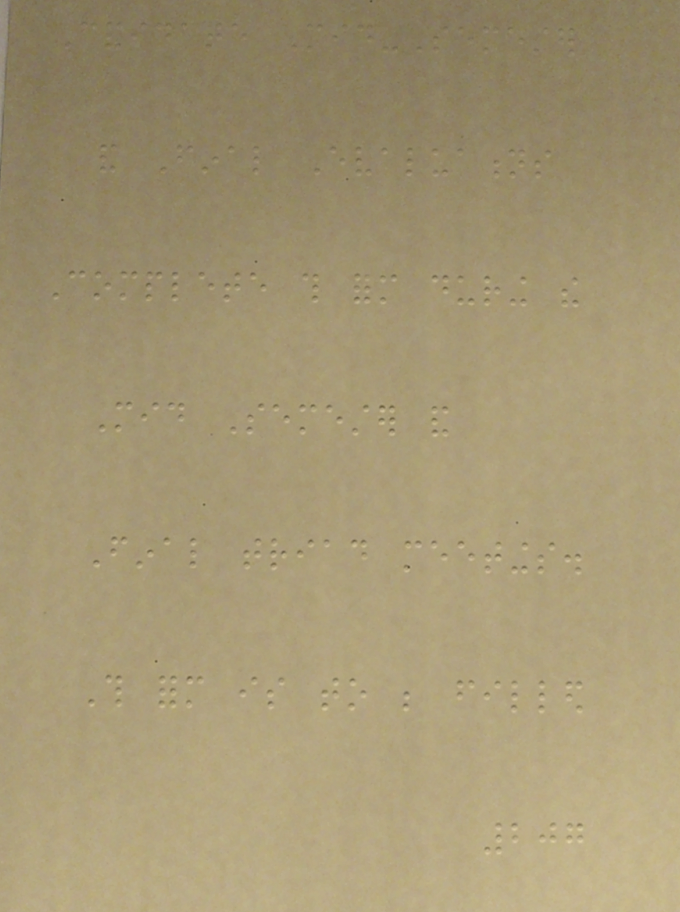Candidate Mid-Semester
and Final Evaluations
Complete this form during the
Mid Semester and
Final triad meetings.
This form is to be filled
207
